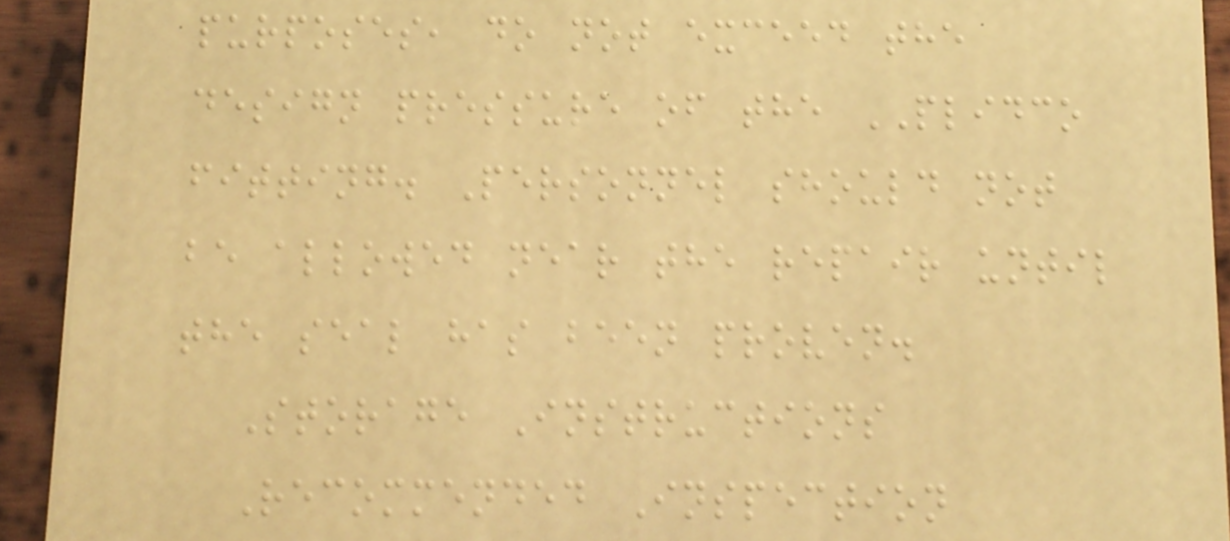purposes, do not exceed the
design pressure of the PLIDCO
fitting. Personnel should not
be allowed near the repair until
the seal has been proven.
Storage Instructions
Recommended Inspection
